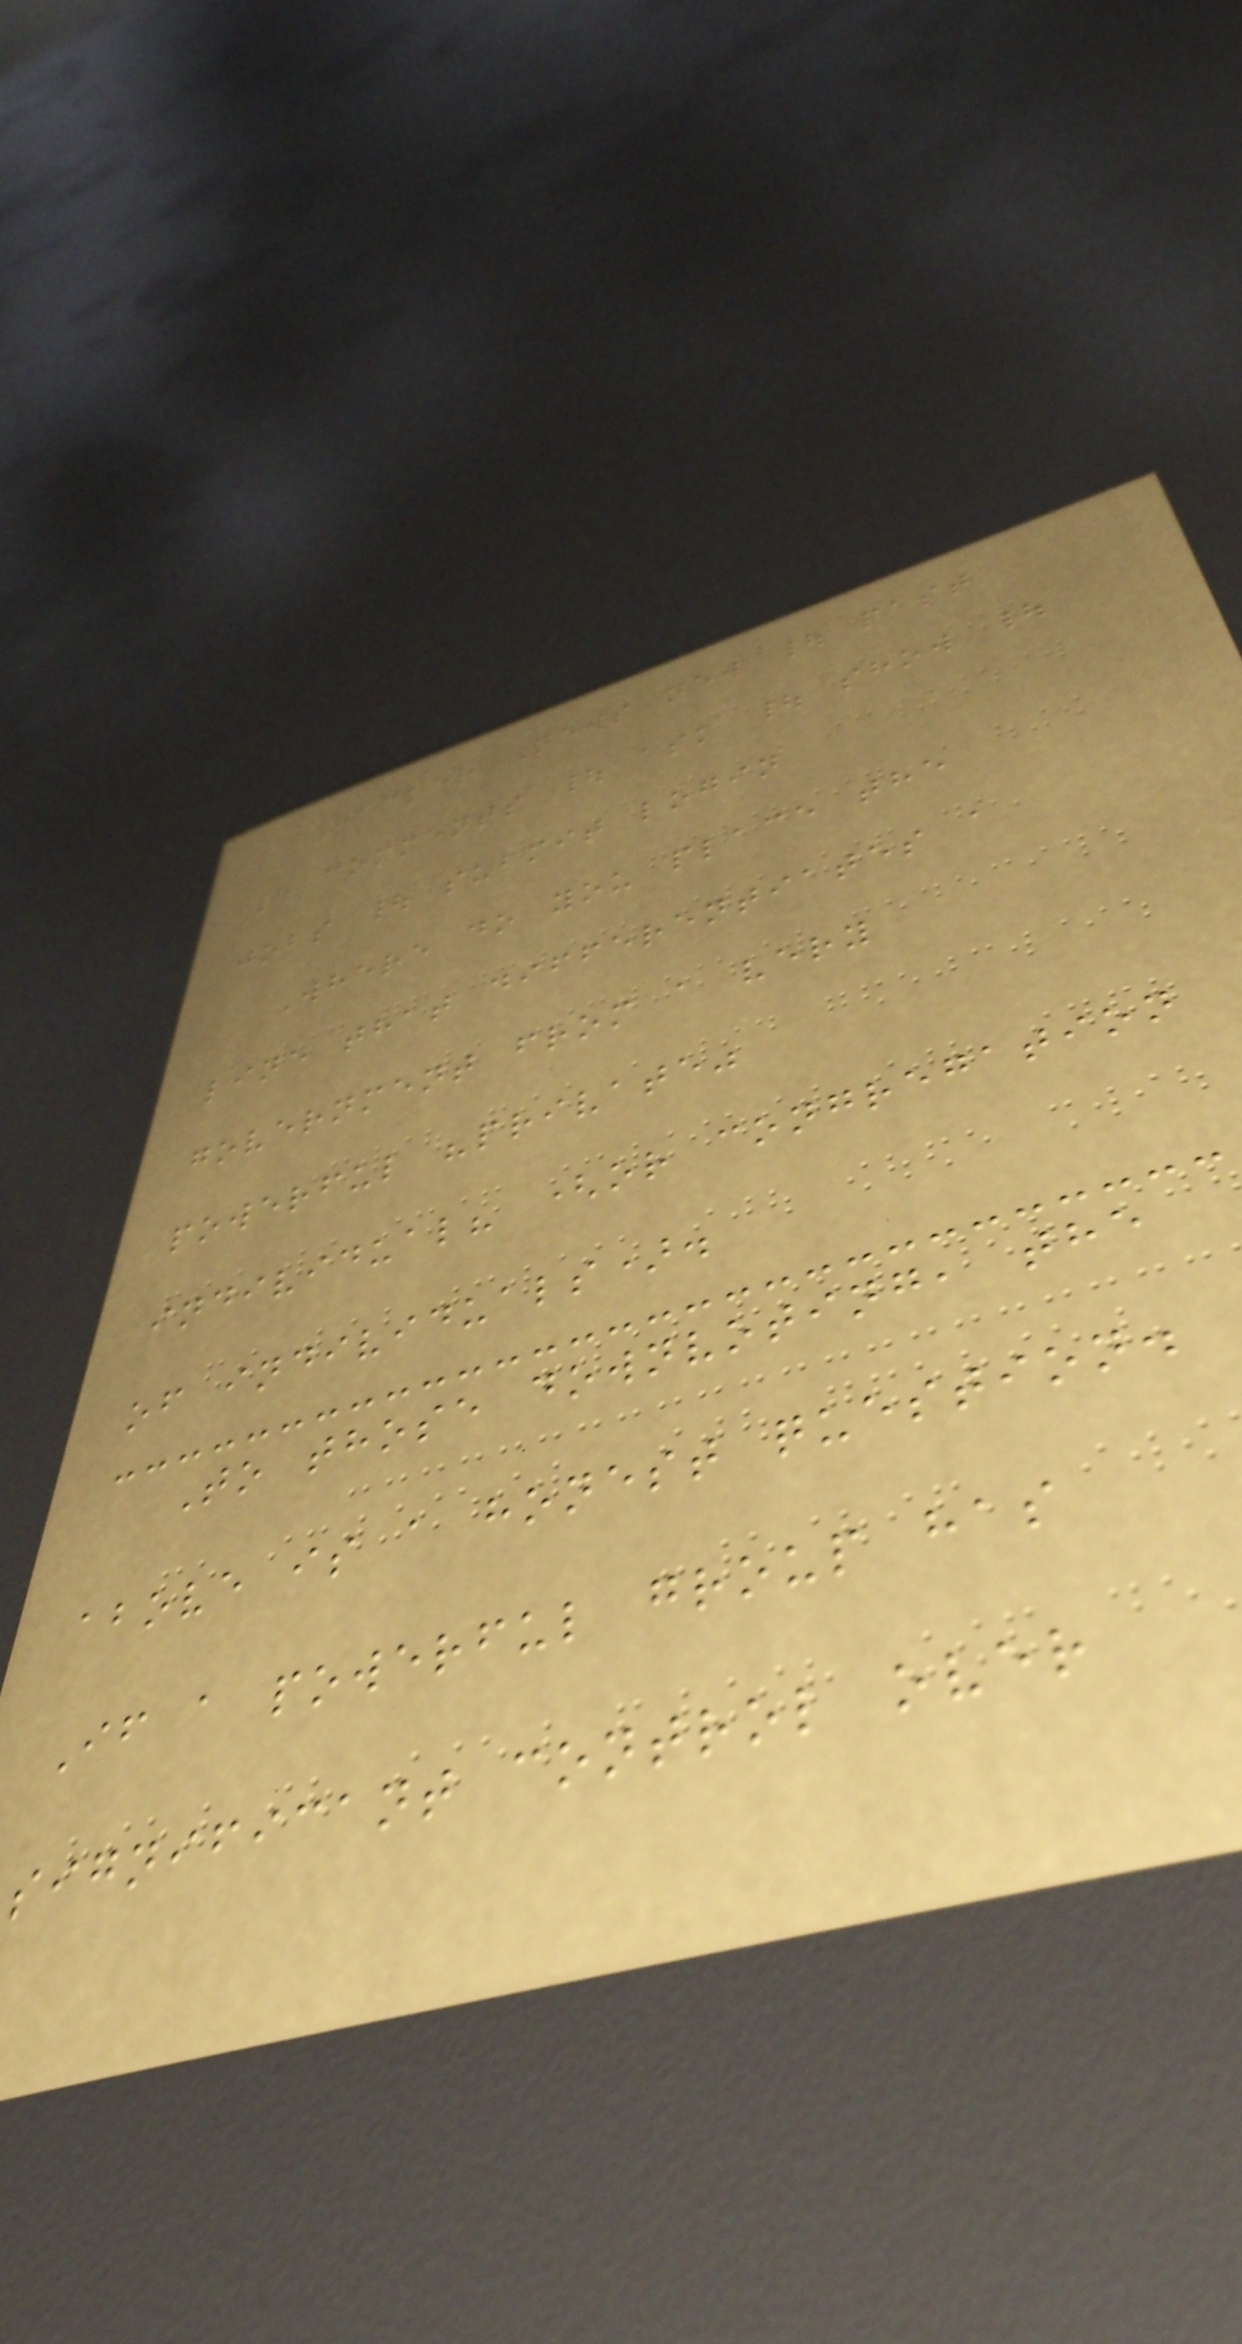Hacker News new | past
| comments | ask | show |
jobs | submit login
Where do you place the
line that differentiates a
government from a very
powerful "private"
individual? (or congregation
of individuals).
To those downvoting, the
above is a honest question.
If a powerful group has
significant control over
